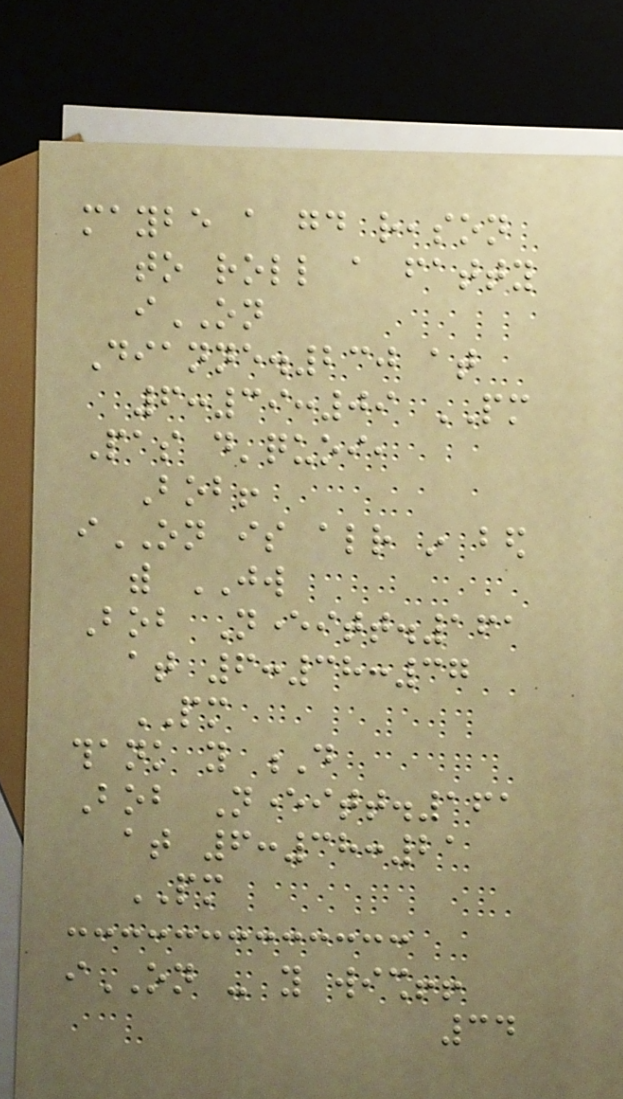maybe a good reason
to roll a fatty
iON
Dianne.230 at
6:39:09 PM
Pas d'quoi,
Bob!
iON is already in bed
with JW
Bob Neveritt.161
at 6:38:37
PM
thank you D
Bob Neveritt.161
at 6:38:21
PM
iON - you wish!!
34
